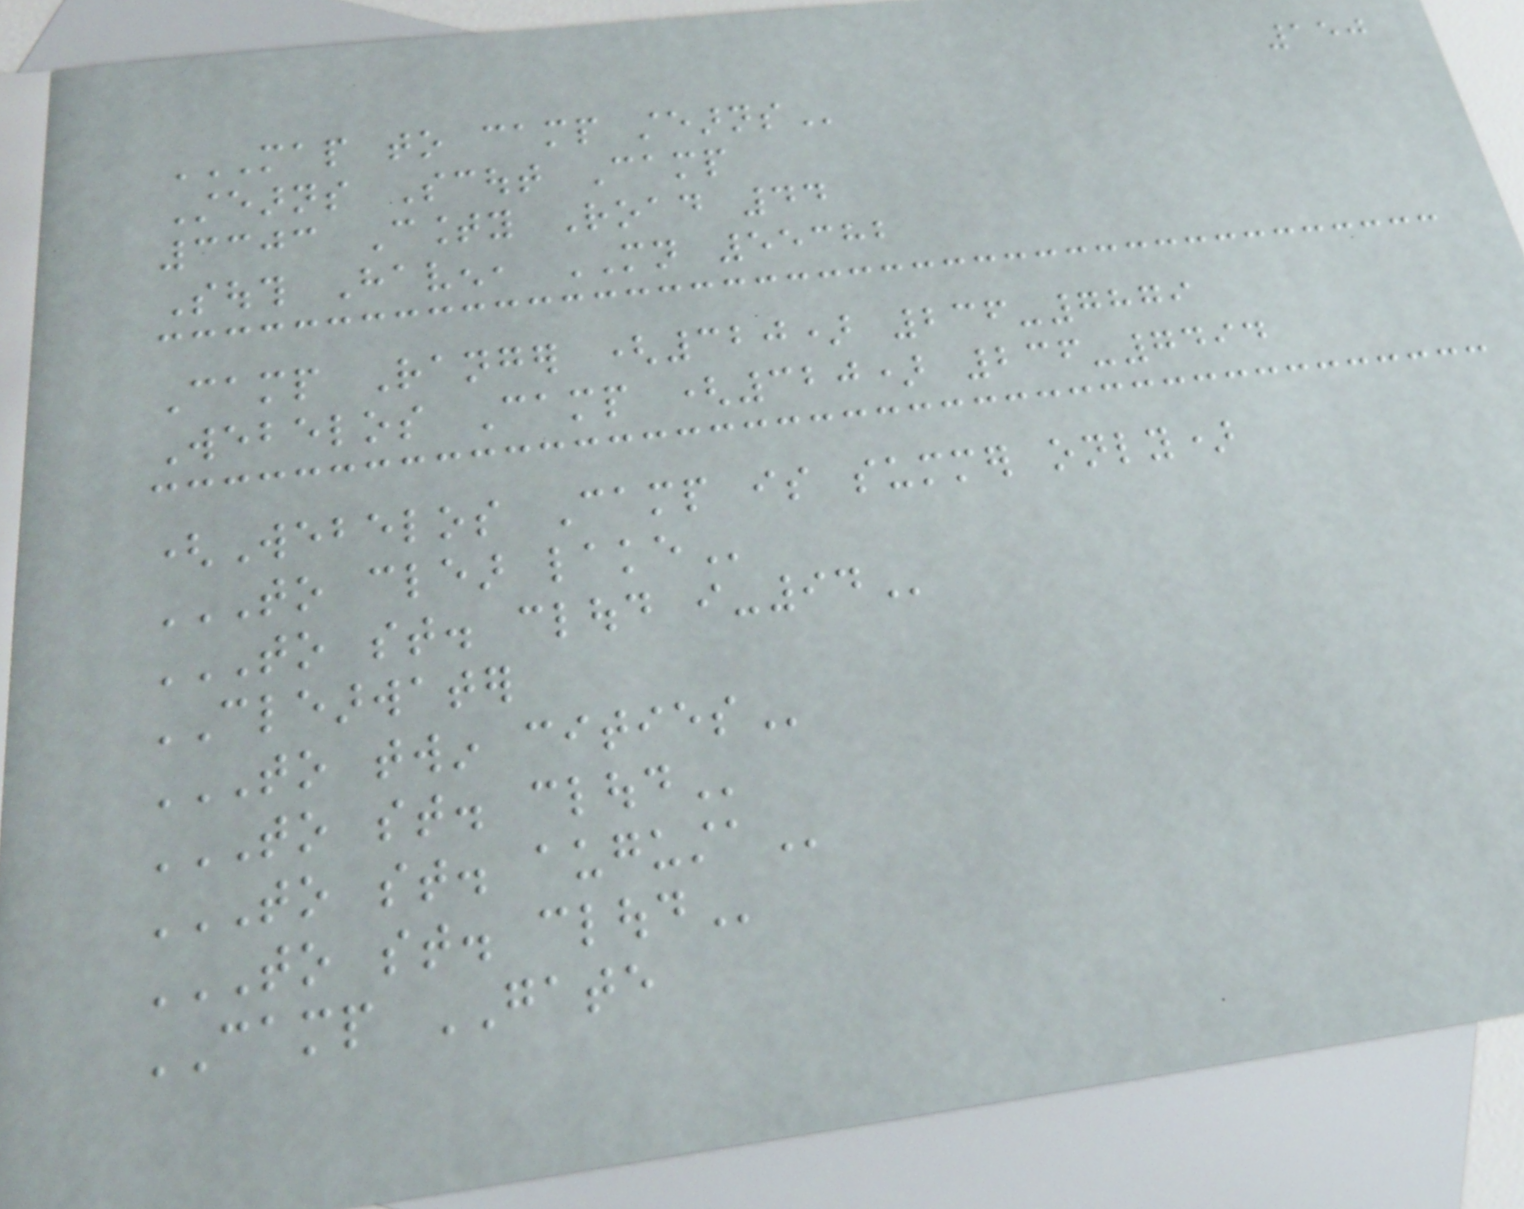150
MAP TO CAMP STEARNS
Stearns Scout Camp
3303 County Road 44
South Haven, MN 55382
Camp Ranger (320) 236-7879
Webelos Camp (320) 236-7494
(Webelos Camp is summer only)
TO CLEAR LAKE
TO ST. CLOUD I-94
CLEARWATER
TO TWIN CITIES
TO ST. CLOUD
TO ST. AUGUSTA
TO ST. CLOUD
CAMP GATE
